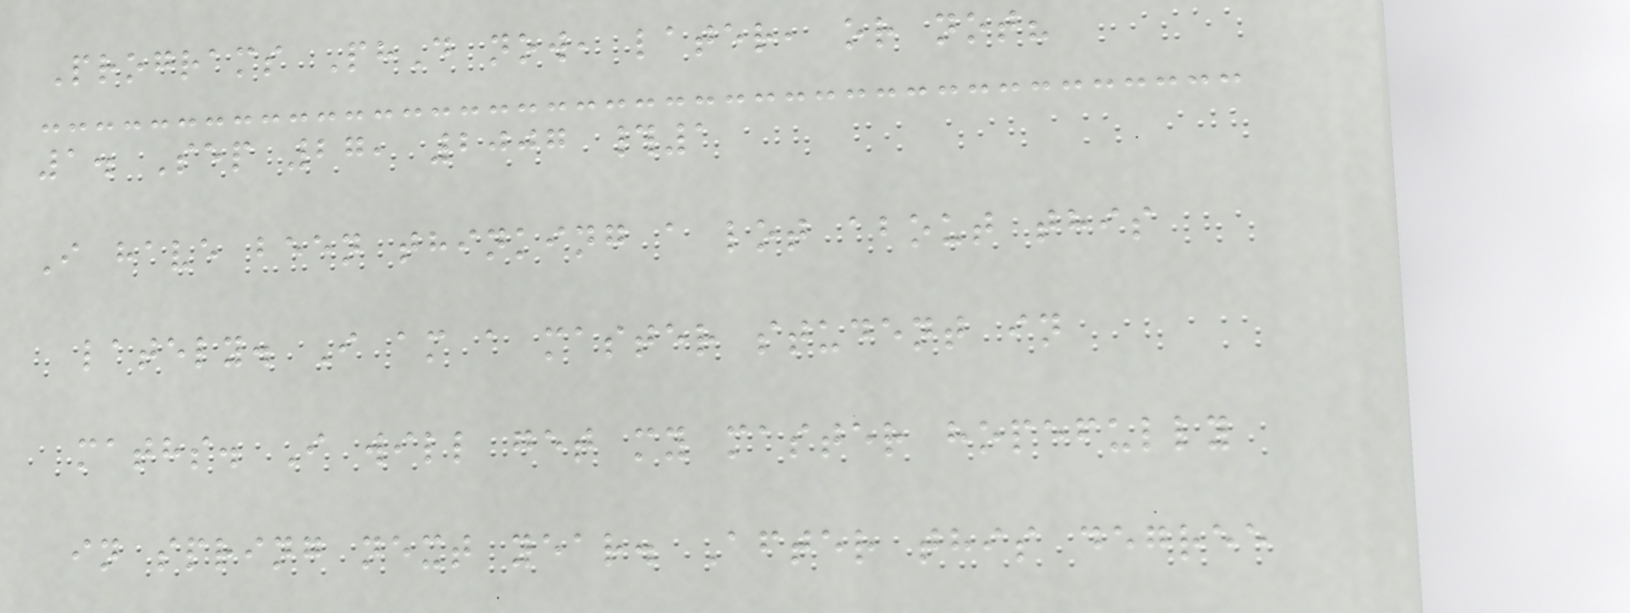Programs PhD now, later, or not?
1. Sep 27, 2007 #1
I have been thinking a lot about this
lately. I am a master student in
maths. I will get my master hopefully
in spring next year. After this degree
